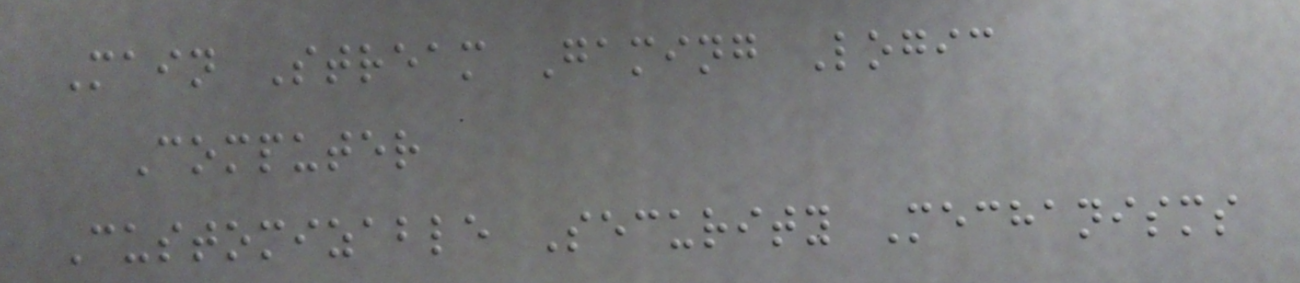Main Stream Gaming Logic
Computer
Customizable Security Mechanisms
